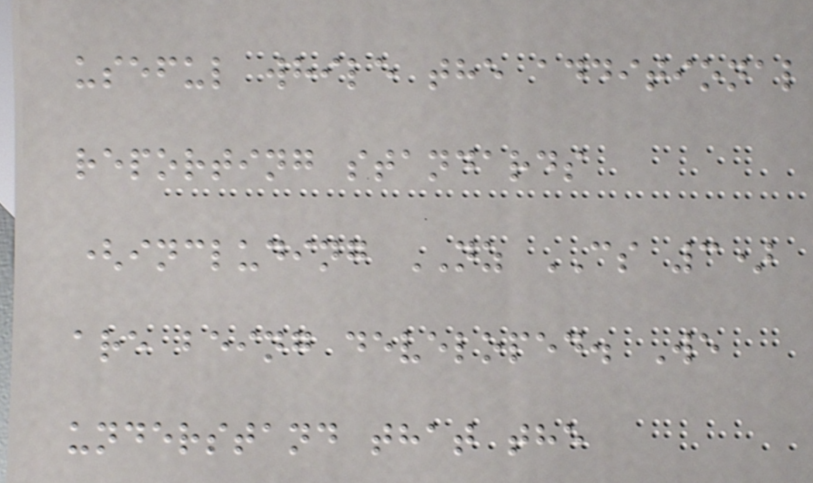useful while the additional
reporting standards
(including NZ CS 3)
are being developed. We
understand that the
